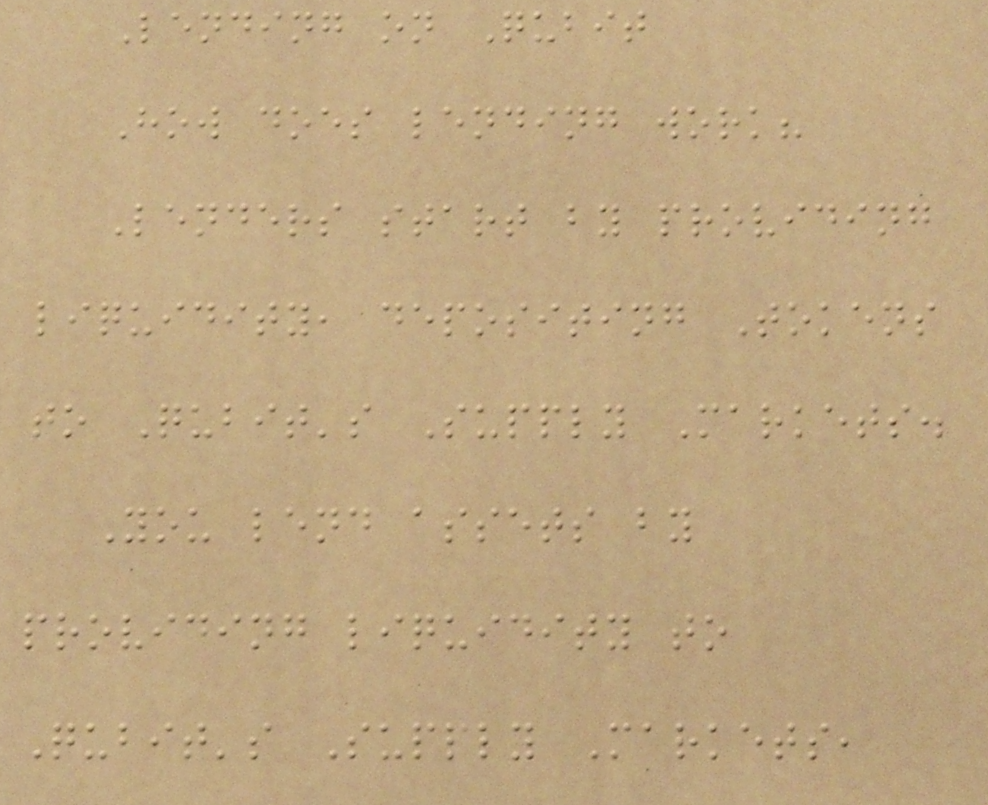Lending on Qubit
How does lending work?
Lenders start by providing
liquidity, depositing Tokens
to Qubit's Supply Markets.
You lend assets by
providing liquidity to
Qubit's Supply Markets,
